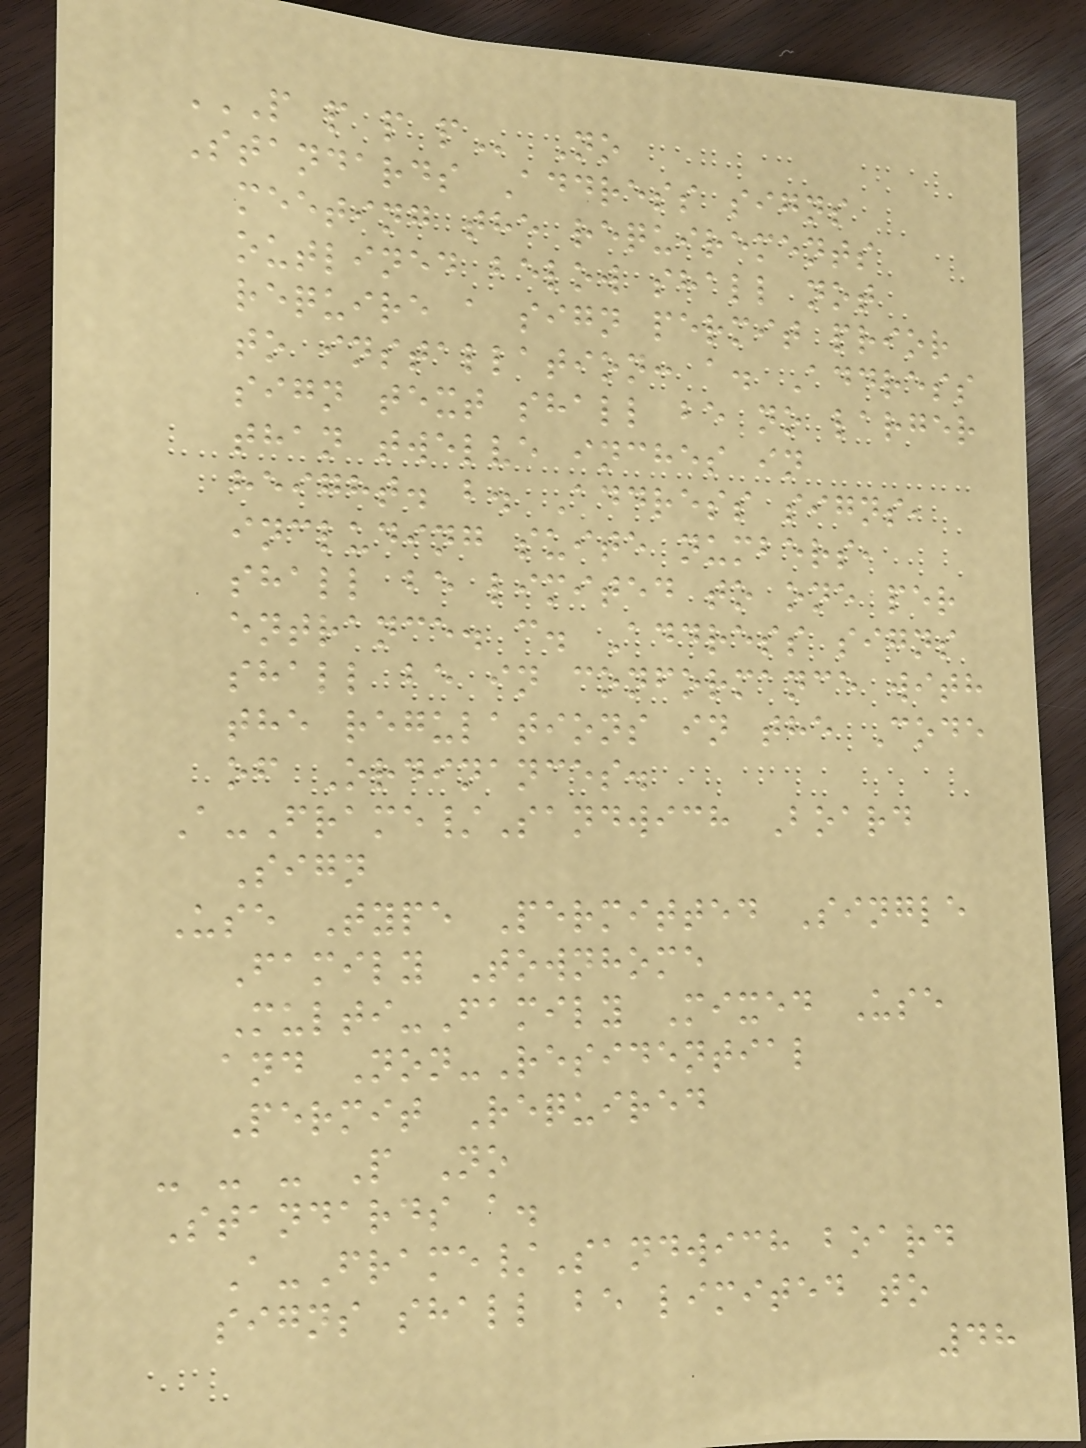P P P P No
Standards Address signs
meeting the requirements
outlined below shall not
require a sign permit prior
to installation: a. Address
sign text shall be no larger
than twelve inches in
height. b. Address signs,
including suite numbers,
shall be limited to one per
entrance. c. Address signs
shall be in conformance with
the regulations in the Code
of Ordinances.
A-Frame/Sandwich Board
Sign
Use Type Permitted Single
Family Townhome
Multi-Family Mixed Use
and Non-Residential
Permit Required
- - - P No
Standards a.
A-Frame/Sandwich board
signs shall be limited to
48
